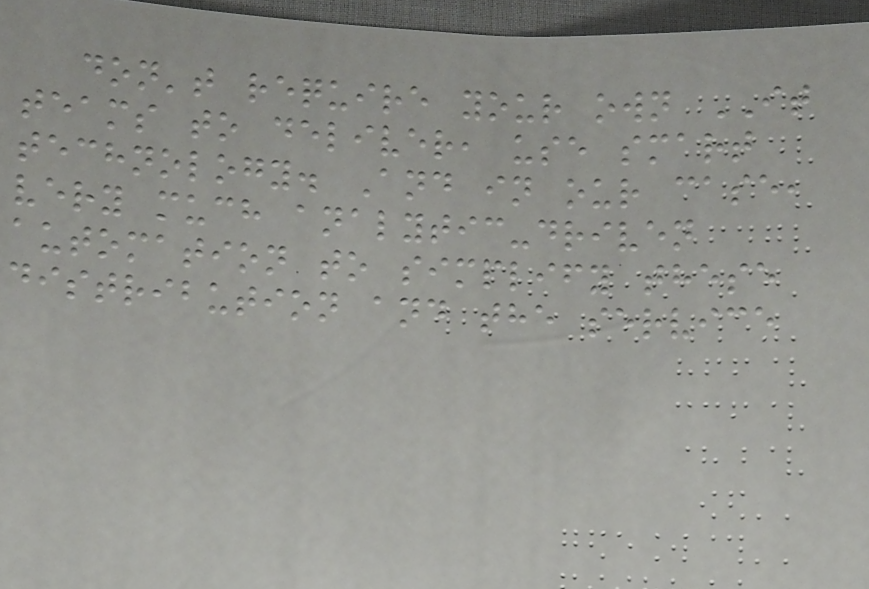don't require your own IT
teams to deliver, use smart
technology. And in our case,
very much analytic-driven
automation to simplify these
distribution and the service
